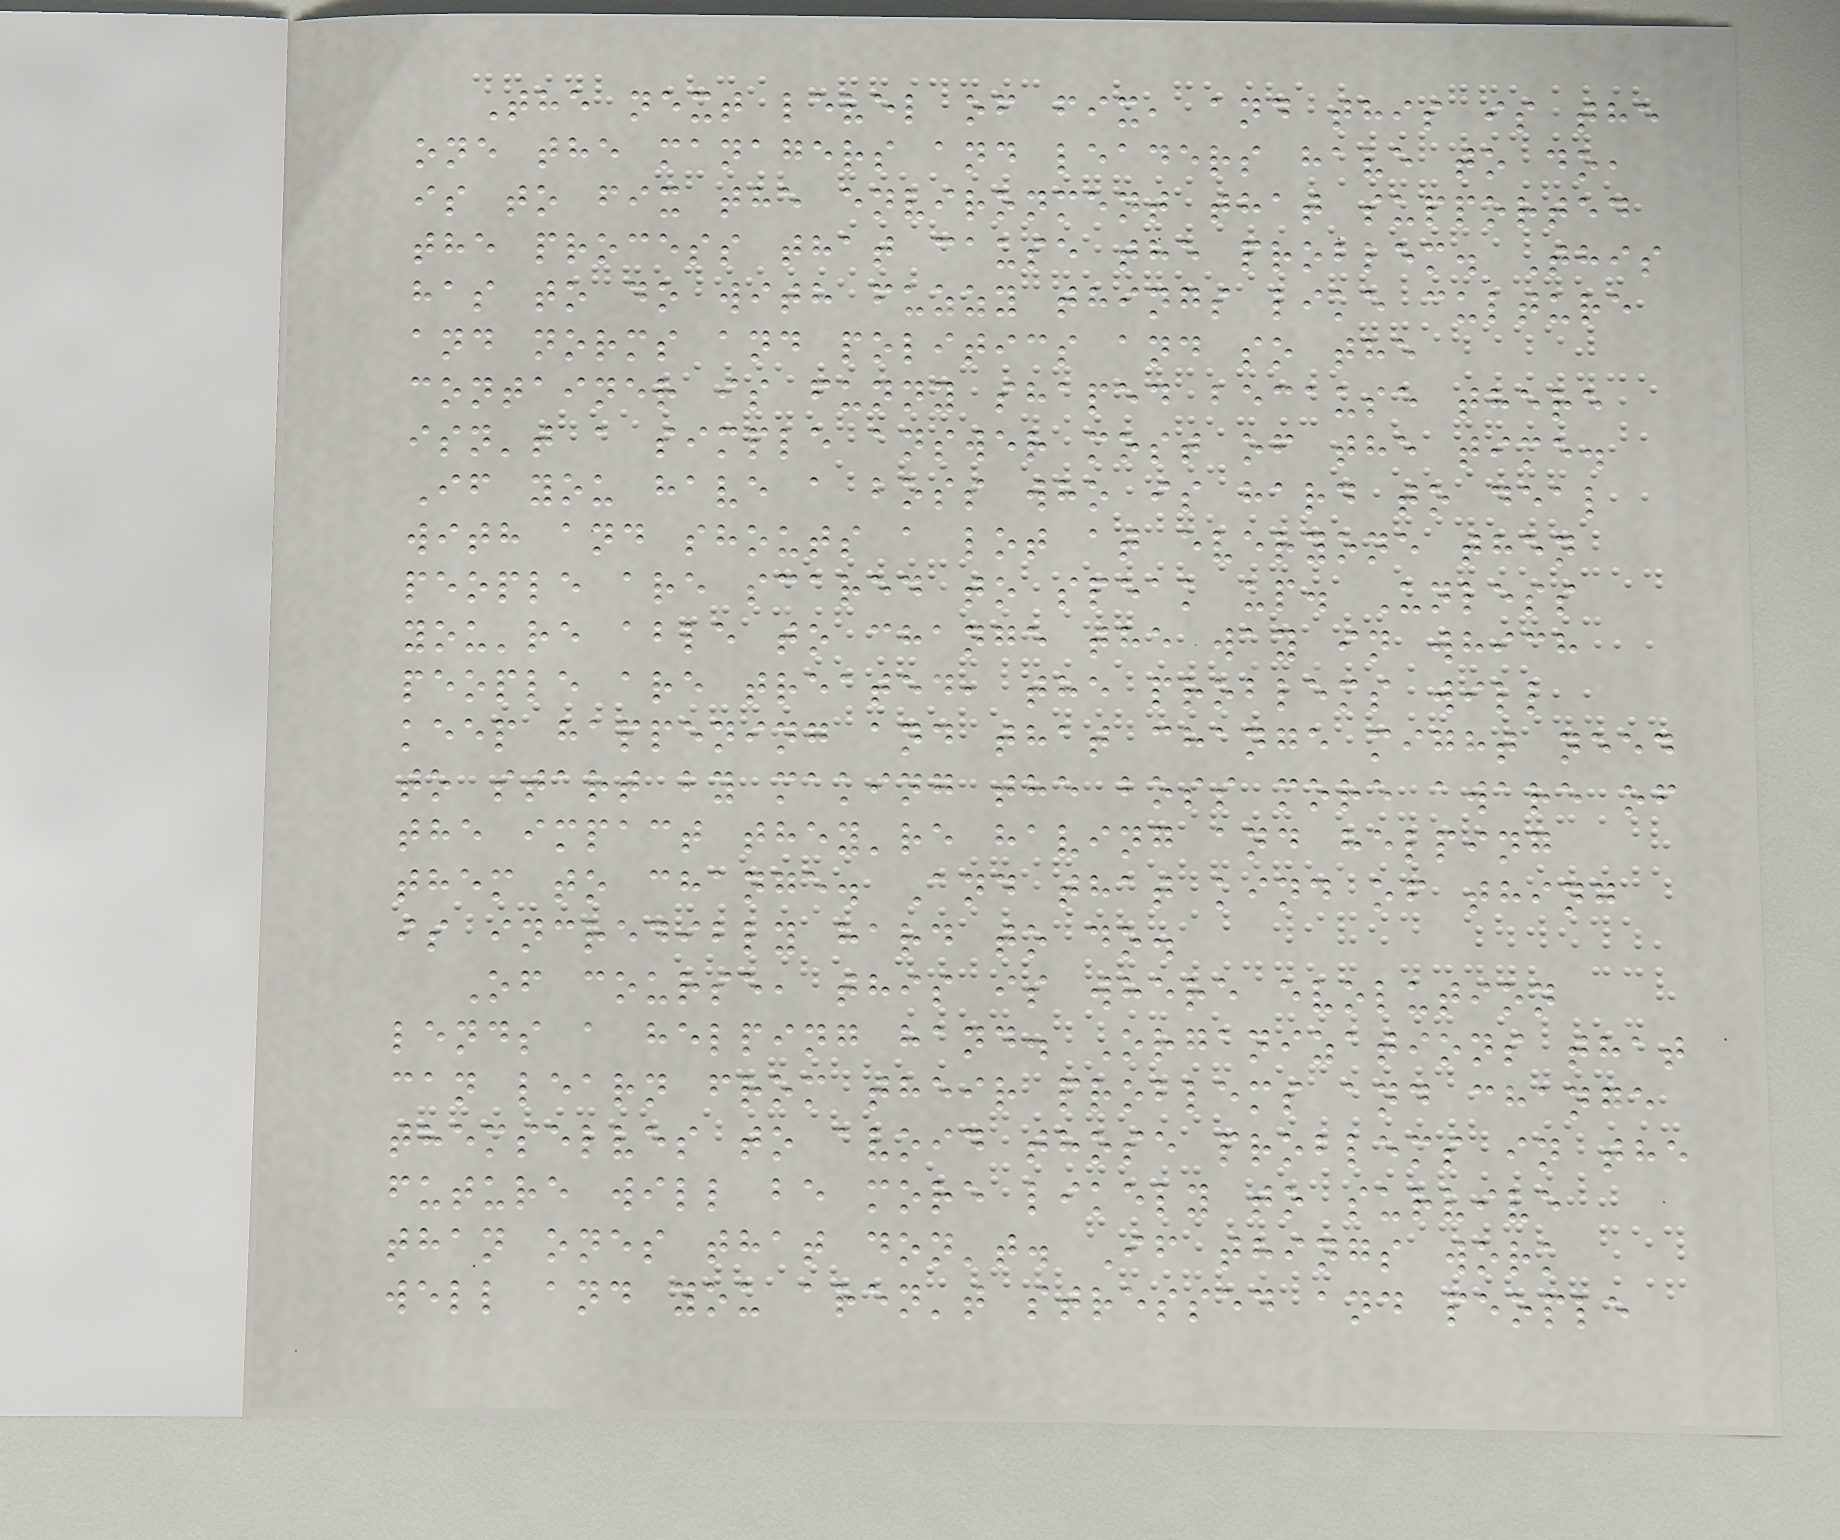The next level of fix, and this is the
one the managers and leaders have to do,
is to fix the environment that supported
the process that cause the problem. This
has to do with fuzzy things like culture
and norms and politics and so the
container is funny shaped because there
isn't a simple answer most of the time.
If you have a boss who is hard to deal
with and shouts a lot at everyone then
people are scared to speak up. Unless
you're able to change the way in which
people are treated, the problems will
keep happening and that change might need
to start by making the boss more aware of
the impact they're having and helping
them to change. And that kind of thing
is incredibly hard to do.
Of course, this is where evolution
lends a helping hand. Organizations that
can learn from their problems and change
themselves to avoid those problems in the
future will be more likely to survive
than ones that don't. If things work
well and you aren't stressed and people
